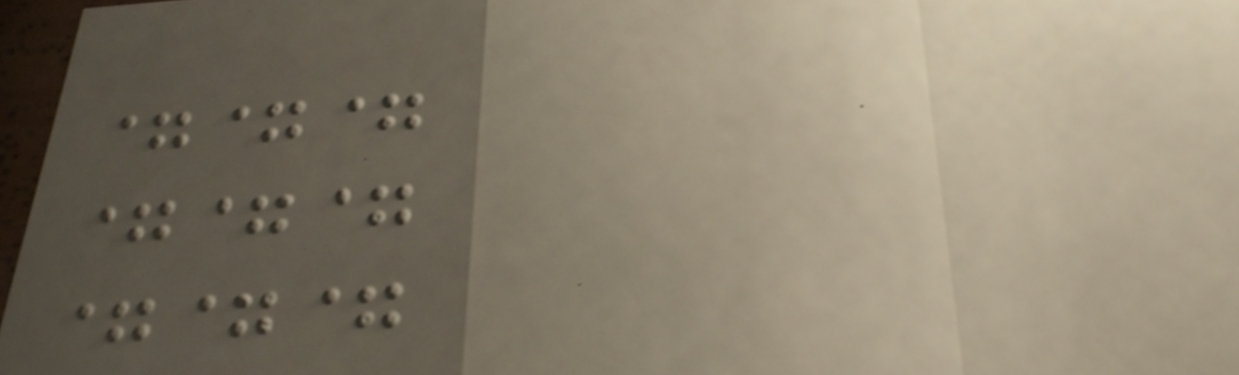===
===
===
